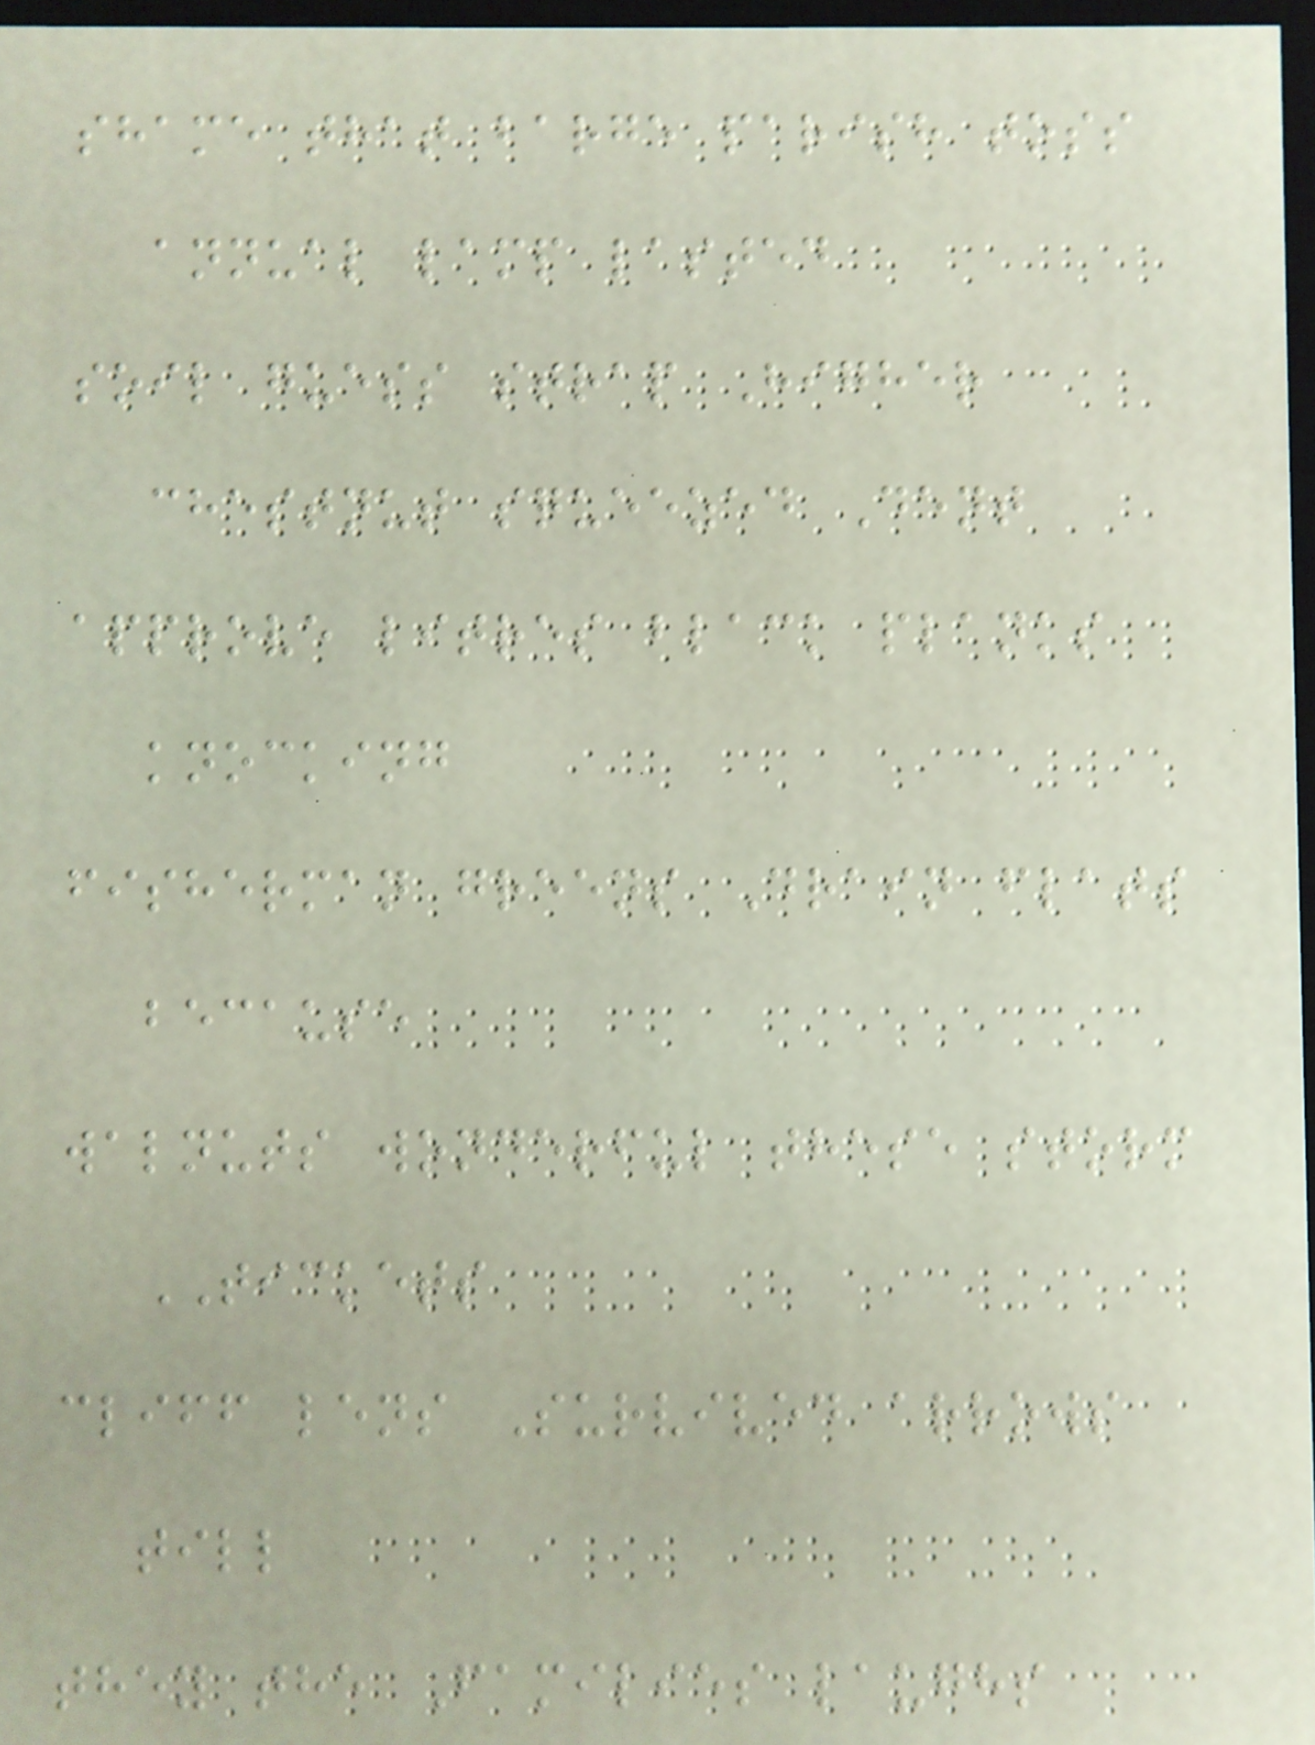shame that barge parish toss
annual lamp lasted
soil guess strap Higher
chestnut squeezed Dent
approve litres black planks
knocking
fisherman greens Drain flats
because
walnuts wonderful these storm
TICKETS
cliff lens Survived arrows
till
they the Families laughs
